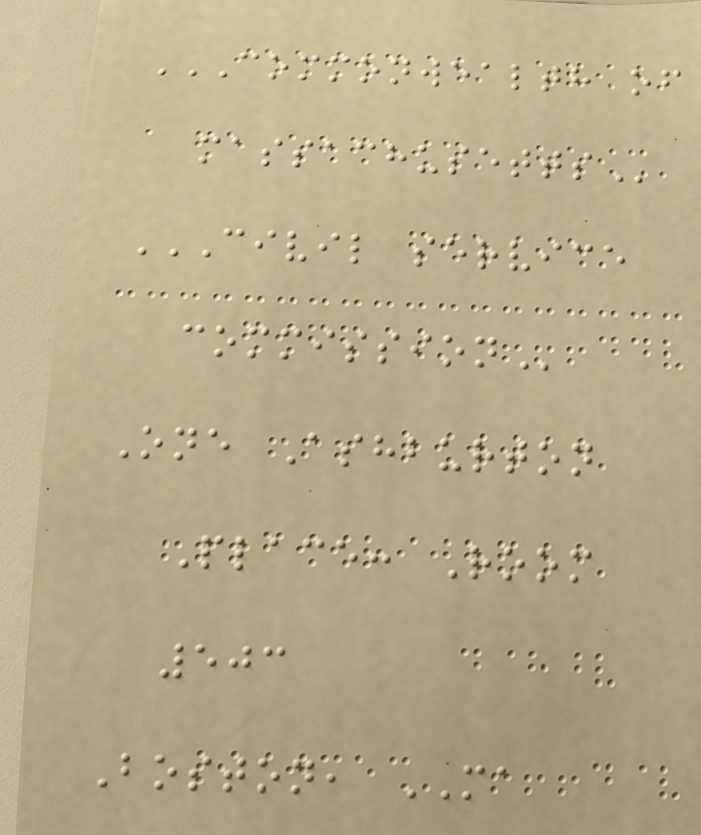COMMONWEALTH OF
MASSACHUSETTS
CIVIL SERVICE
COMMISSION
One Ashburton
Place: Room
503
Boston, MA
